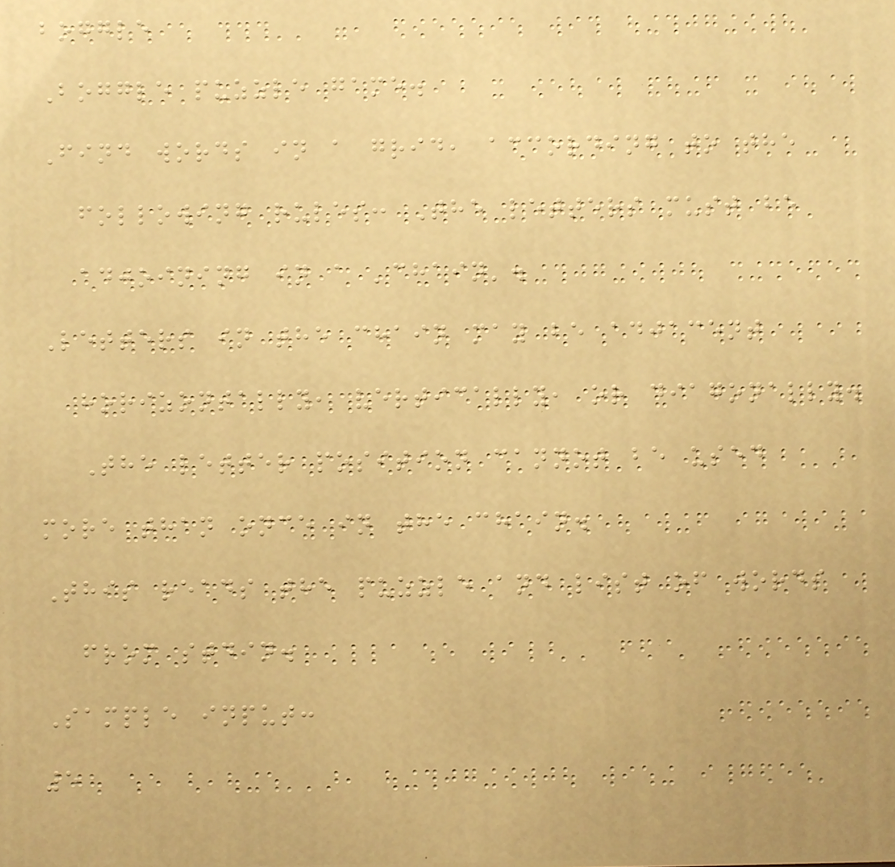boggle
Boggle puzzle game.
Find words in a grid, according to the
following rules: The letters must be
adjoining in a 'chain'.
Letters in the chain may be adjacent
horizontally, vertically, or diagonally.
The letter position cannot be used
more than once in the chain.
This reads the puzzle and list of words
from stdin.
Sample input:
5
